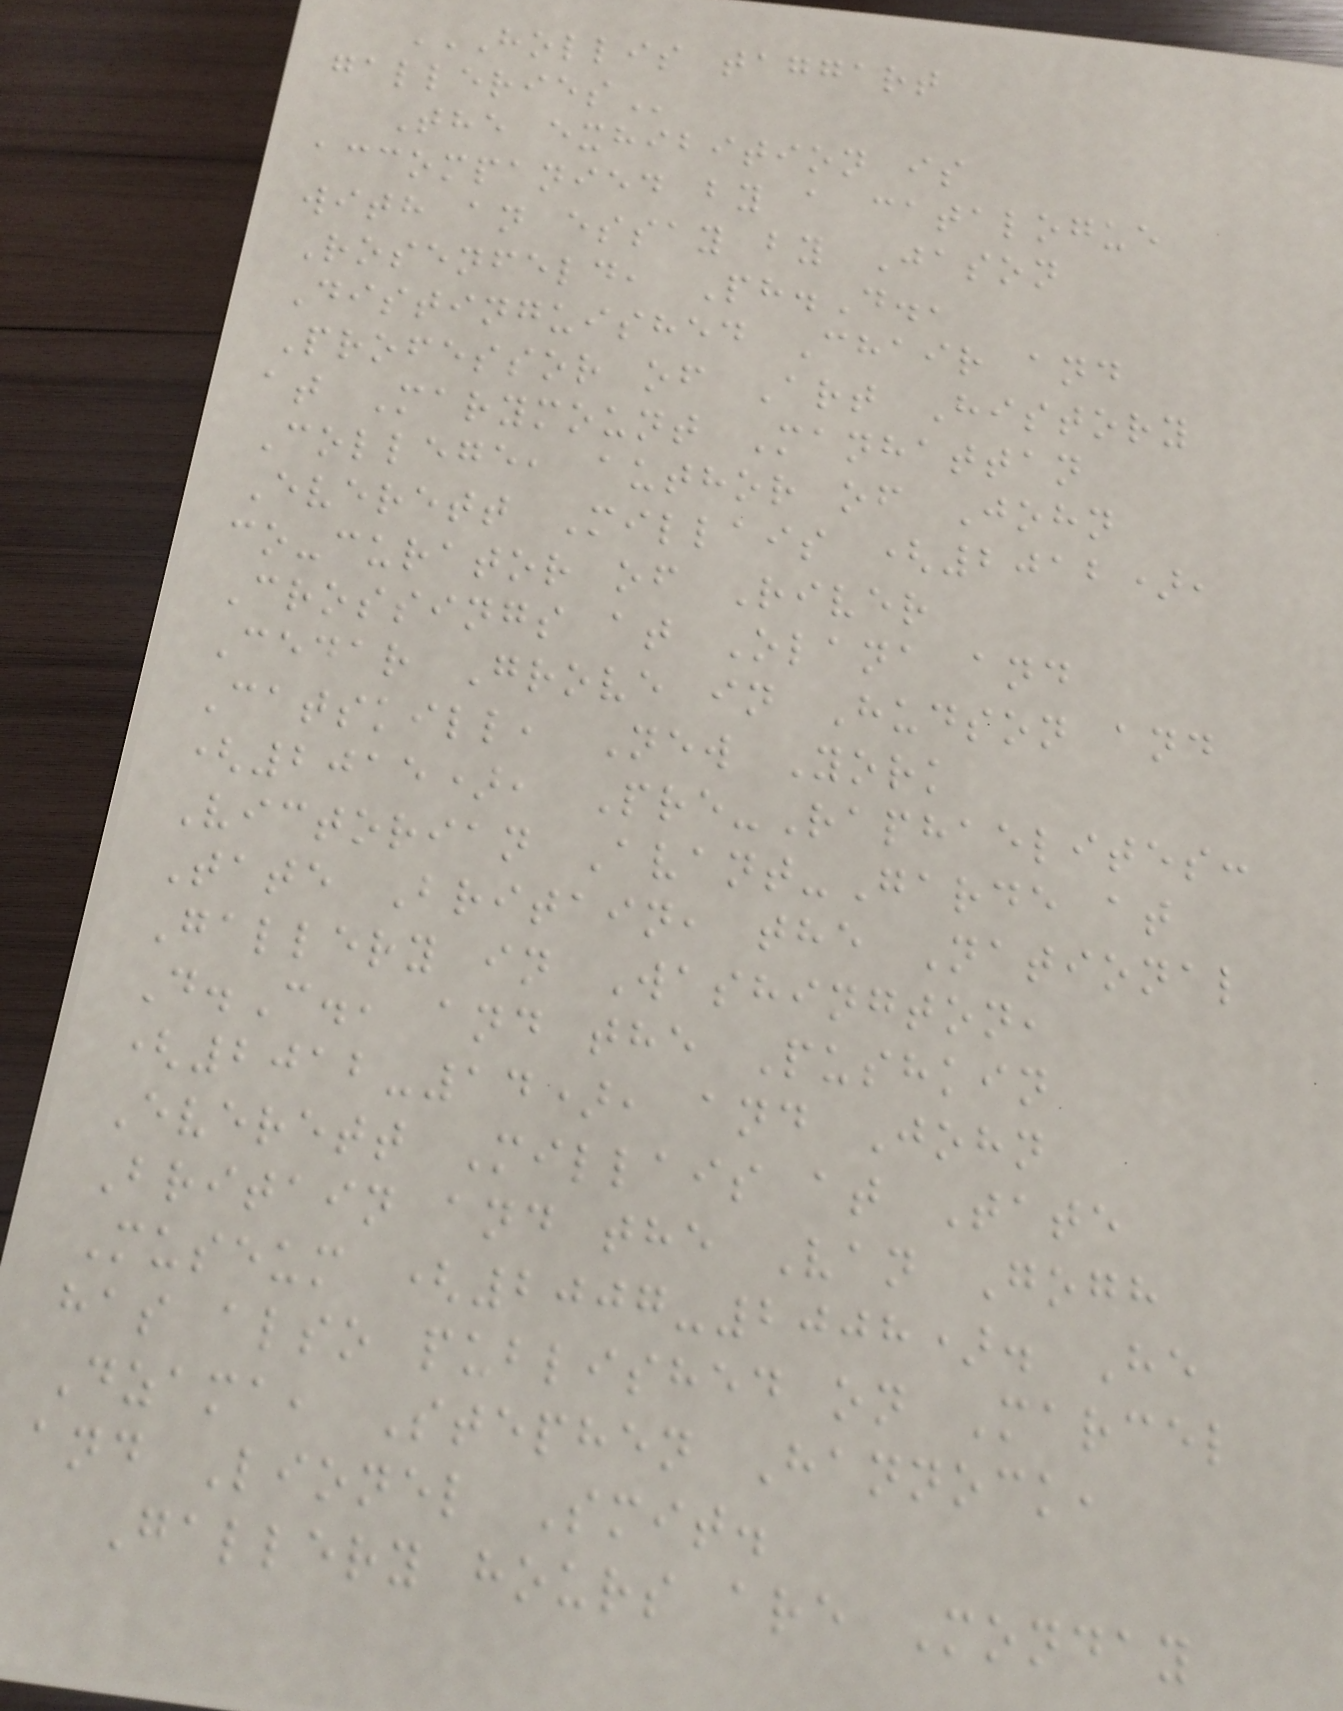HOLLIS TAGGART
GALLERIES
The exhibition is
accompanied by a catalogue
with an essay by Jason
Rosenfeld, Ph.D.,
Distinguished Chair and
Professor of Art History
at Marymount Manhattan
College, author of John
Everett Millais (2012),
co-curator of River
Crossings at Olana and
Cedar Grove in Hudson and
Catskill, New York
(2015), Pre-Raphaelites:
Victorian Avant-Garde at
Tate Britain, the National
Gallery in Washington,
D.C., and the Pushkin
(2012-14), and John
Everett Millais at Tate
Britain and the Van Gogh
Museum (2007-2008). He
has also published on Marcel
Dzama, Stephen Hannock,
and Lionel Smit.
Gallery hours are Monday
